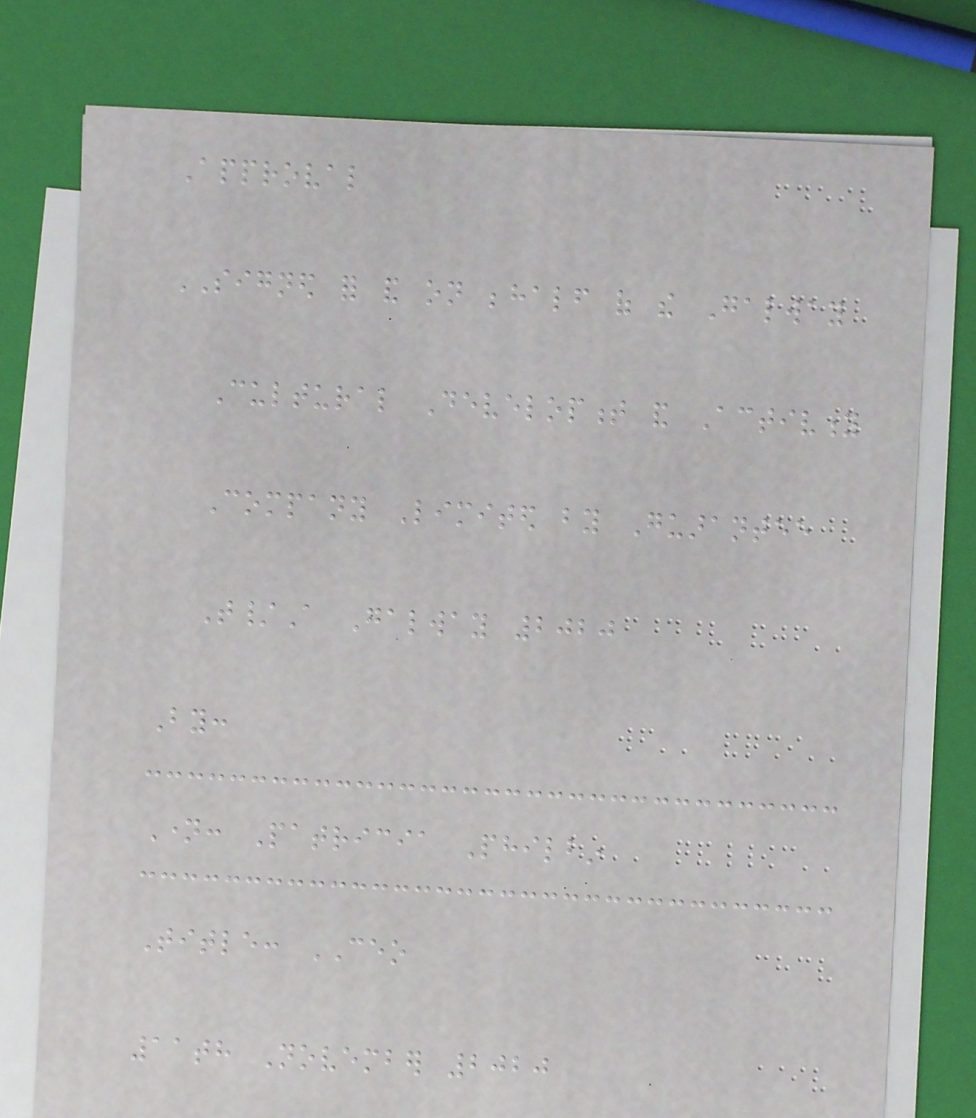Approval
SIGNED for and on behalf of the Galway
Cultural Development and Activity
Company Limited by Guarantee
T/A Galway 2020
By:
Name: Patricia Philbin
Title: CEO
11th November 2020
